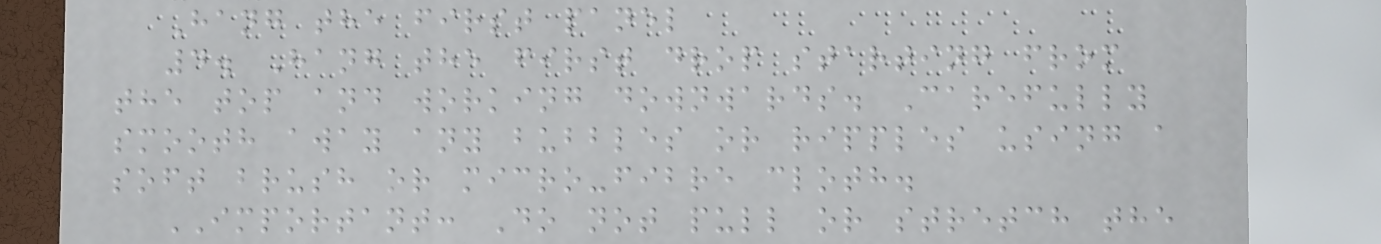Hang the first panel
4. Hang the first drop starting from
the top and working downwards. Carefully
smooth away any bubbles or ripples using a
soft brush or micro-fibre cloth.
IMPORTANT: Do not pull or stretch the
